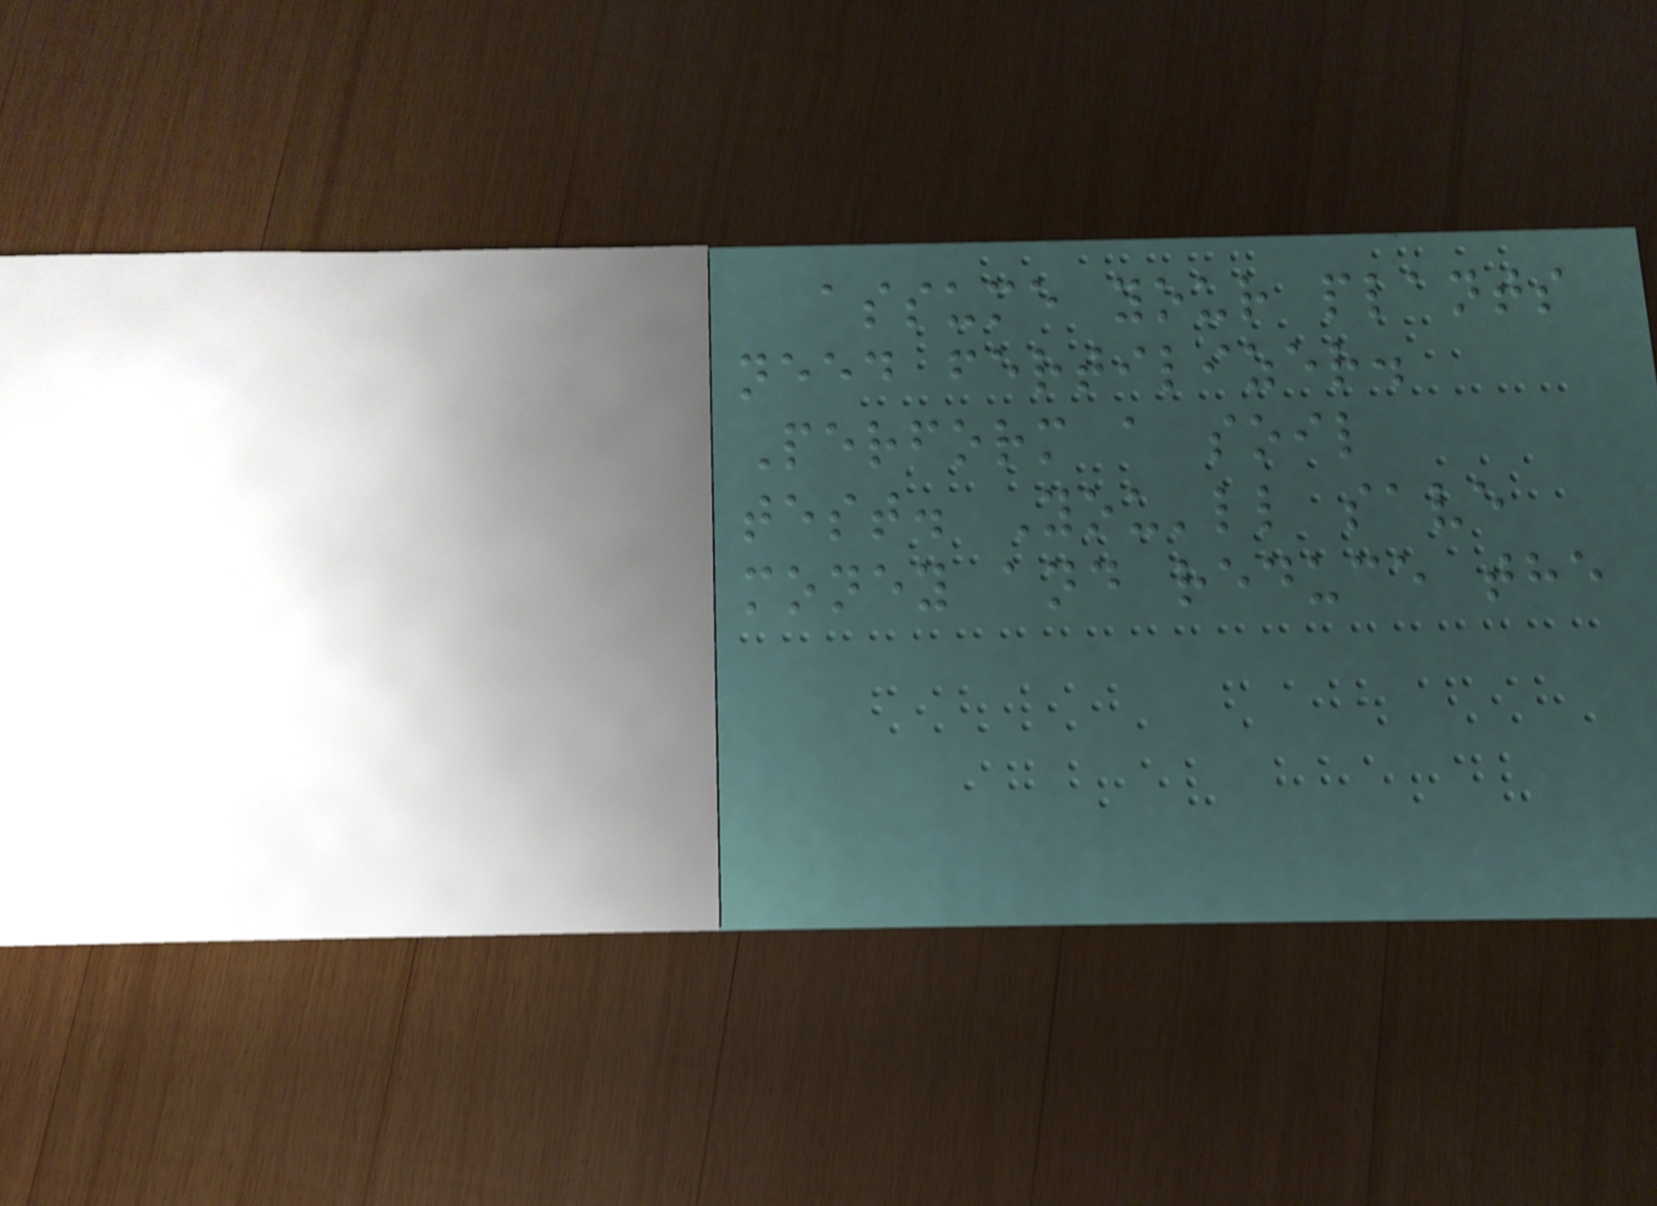assume your plants
need fertilizer.
Perform a soil
test. You'll save
money and reduce the
